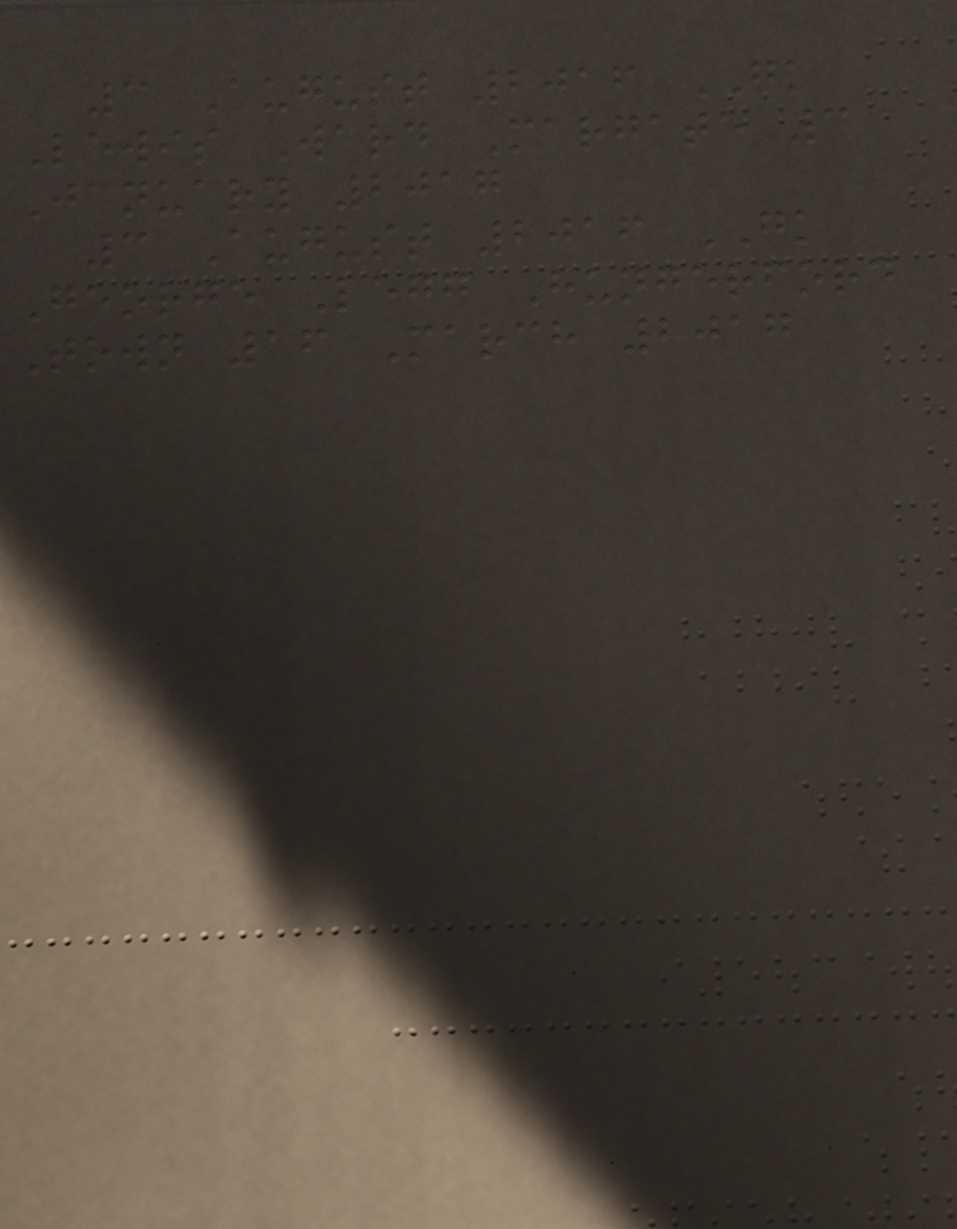3 August 2016 GK
Lewis Ward Margate 3
January 2017
3 August 2016 GK
George Legg Hungerford
Town 16 March 2017
